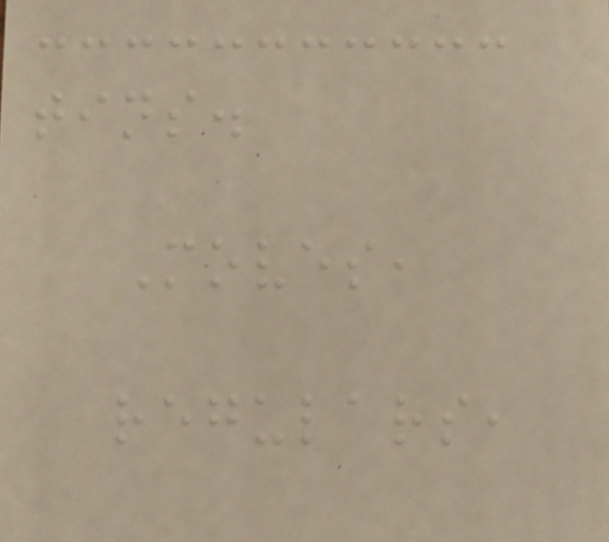tins.
Moves,
regulars,
